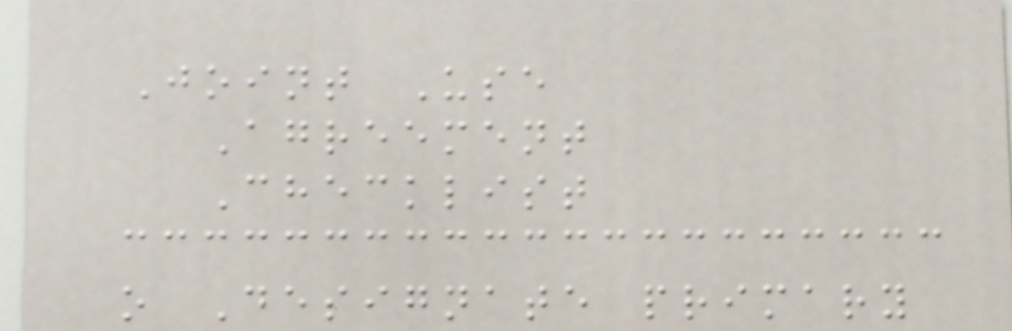Joint Use
Agreement
Checklist
o Designate primary
